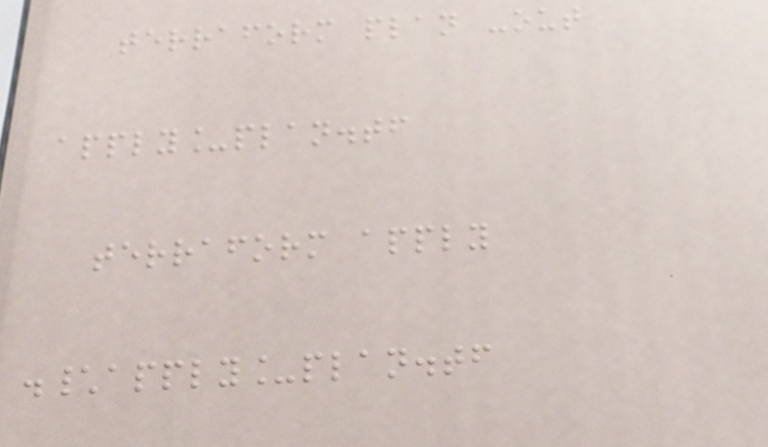terraform plan -out
apply_plan.tf
terraform apply
.\apply_plan.tf
